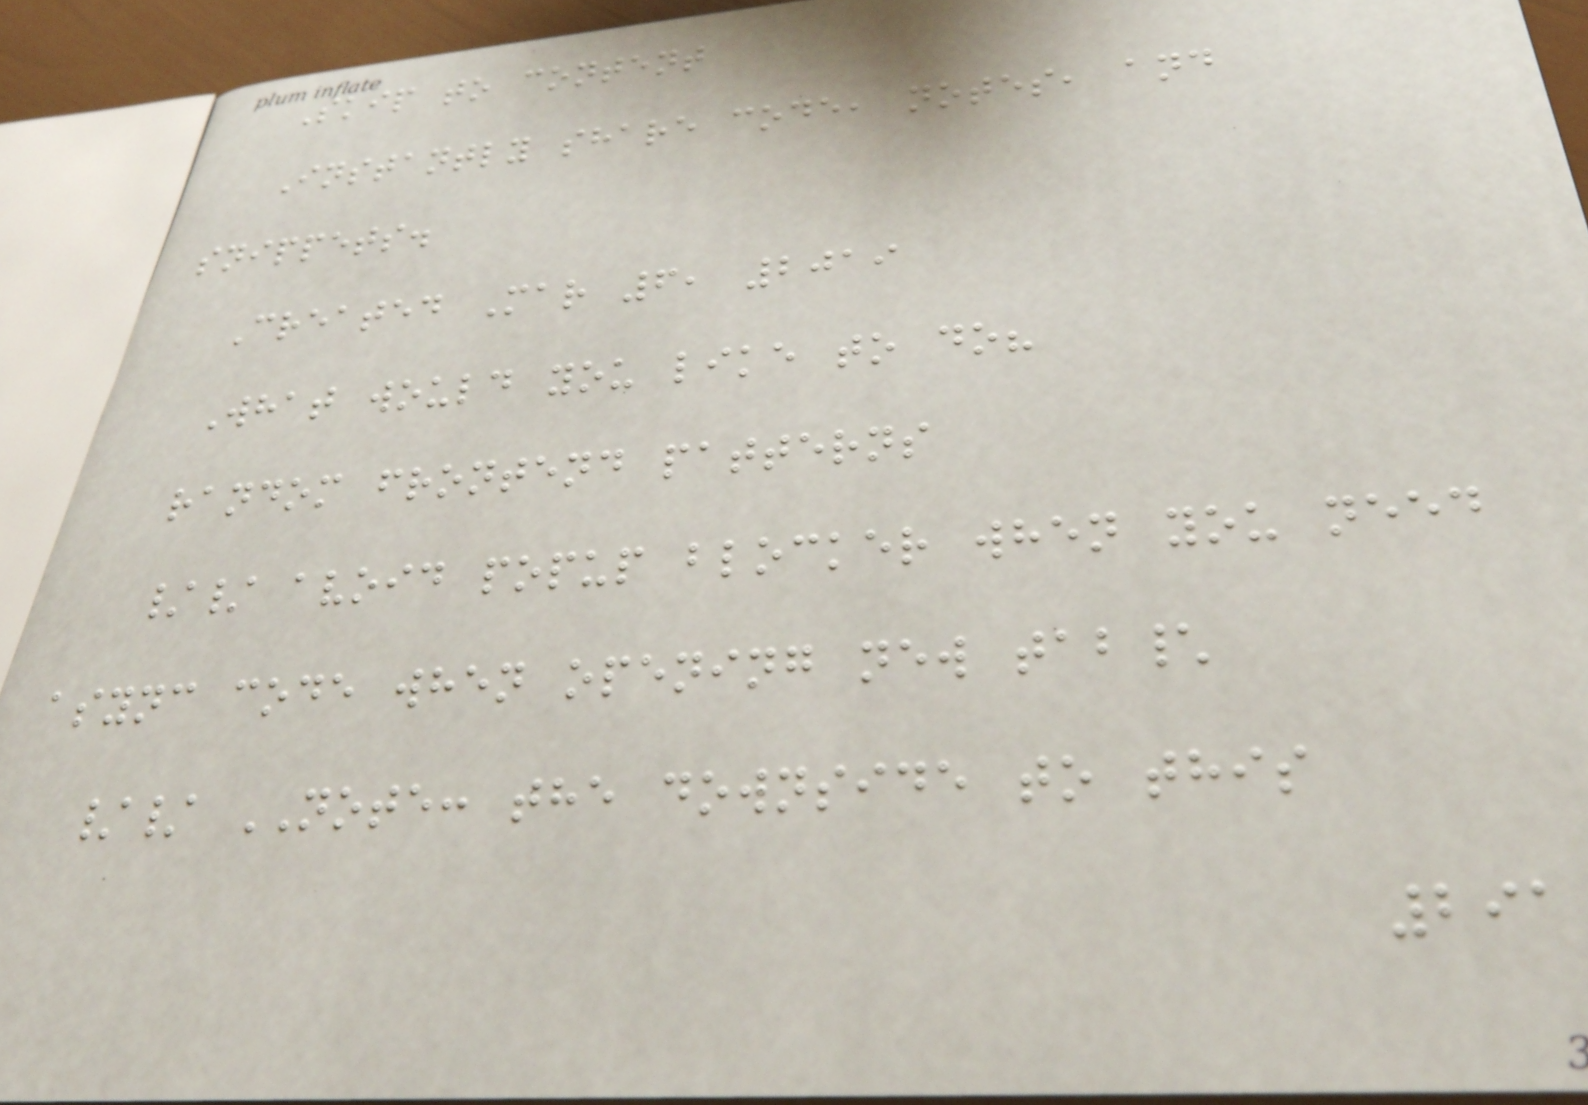Skip to content
Instantly share code, notes, and
snippets.
Created Mar 6, 2019
What would you like to do?
random frontend patterns
// avoid popup blocker when you need
async code when opening new tab\
// NOTE: the downside to this
291
